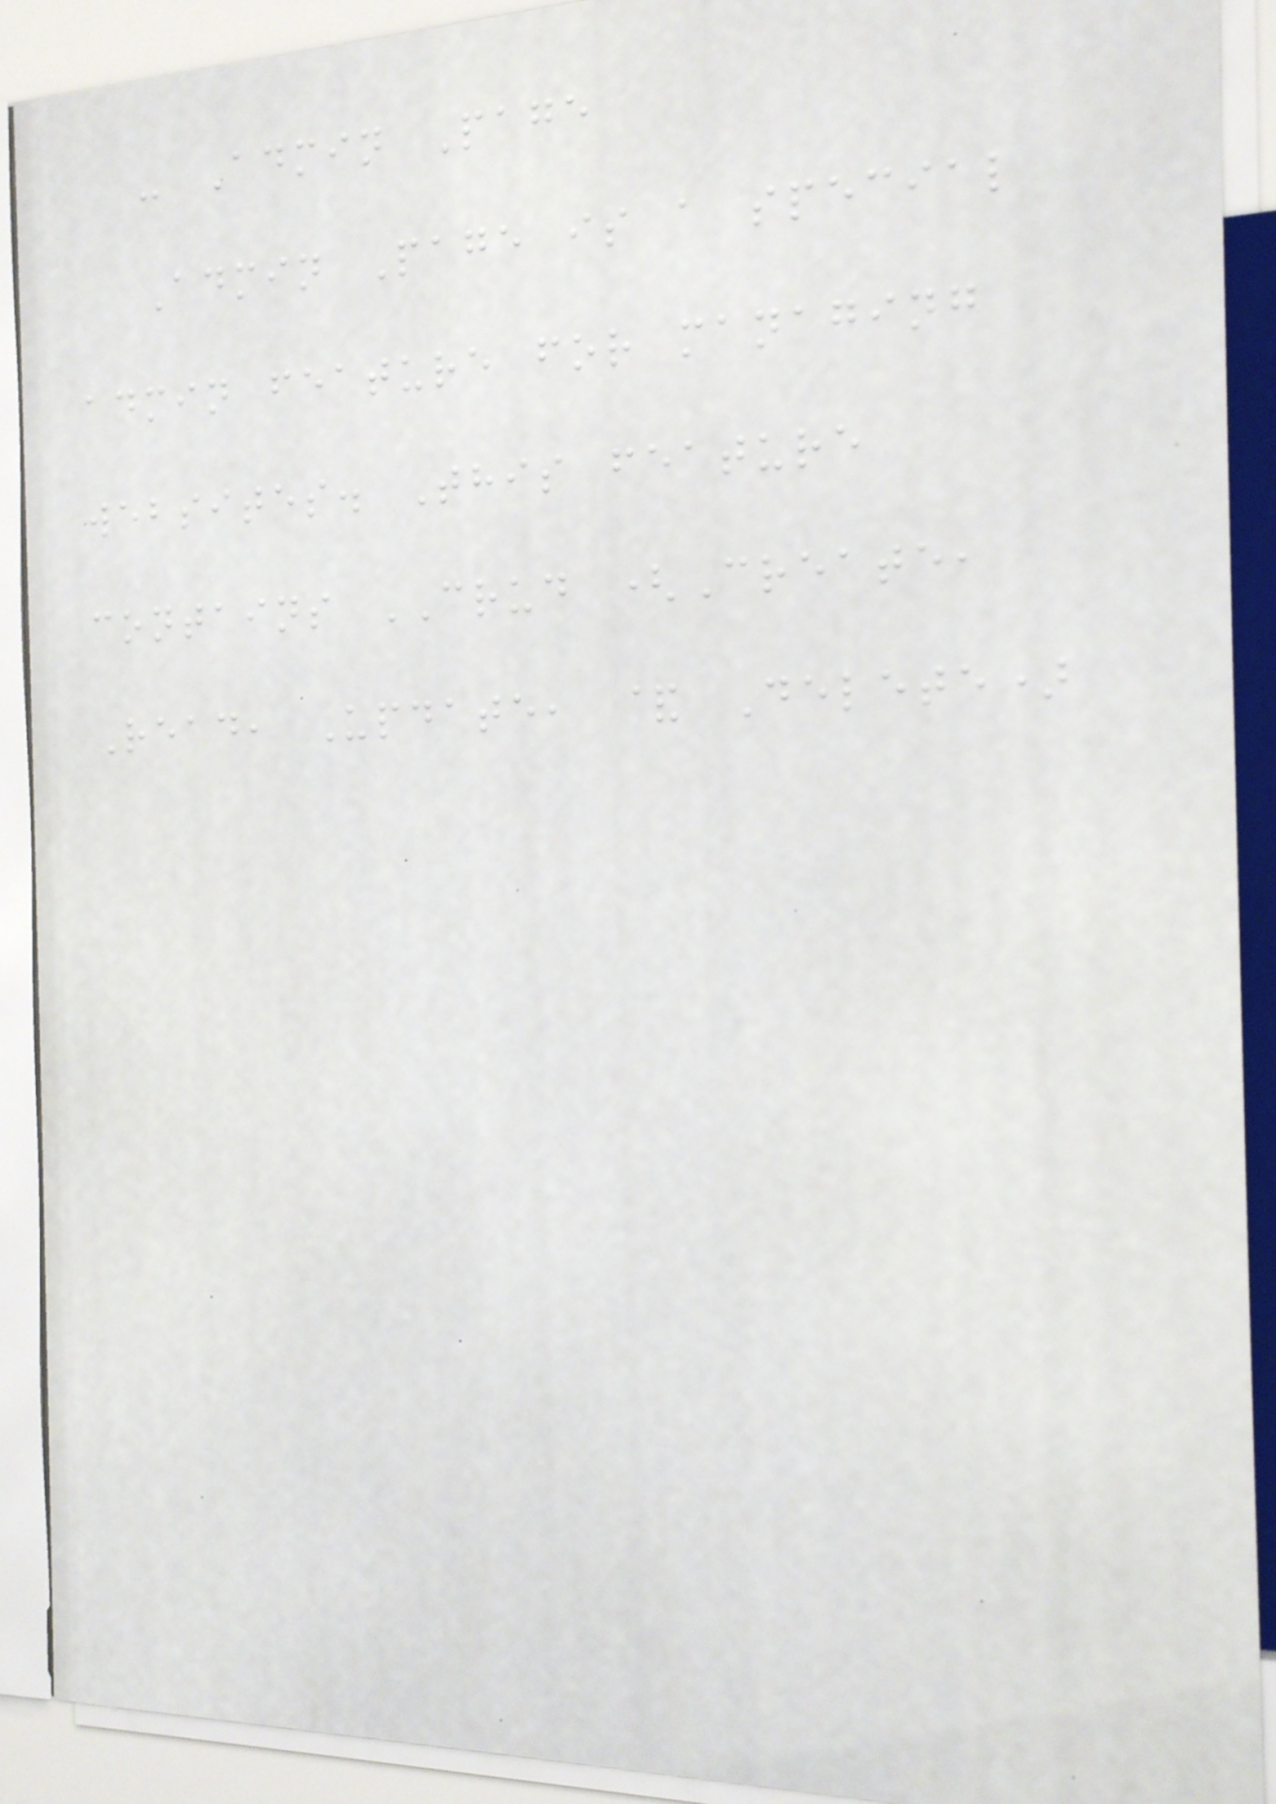- Admin Page
Admin Page is a special
admin feature for managing
websites. This feature
contains CRUD (Create,
Read, Update, & Delete)
